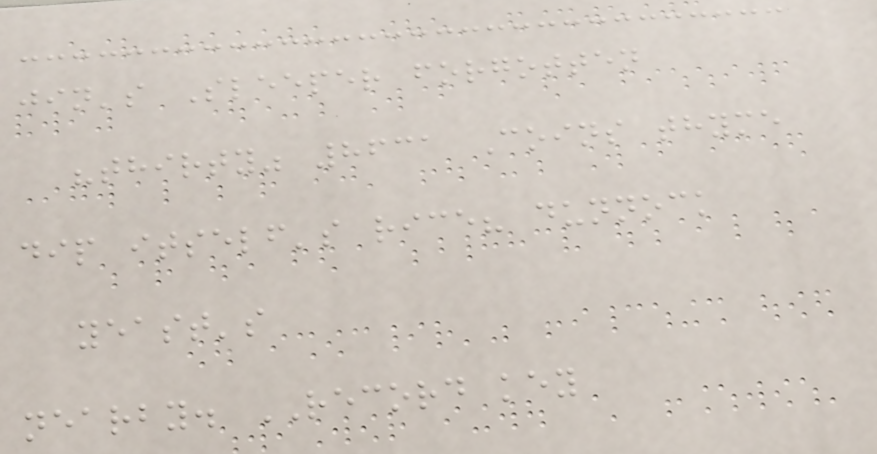jin's Sleeper forgotten
"thirty" 8631 Coins thyme
dip itself's rice? dunnock
yeast's
nearby. RECORD key
